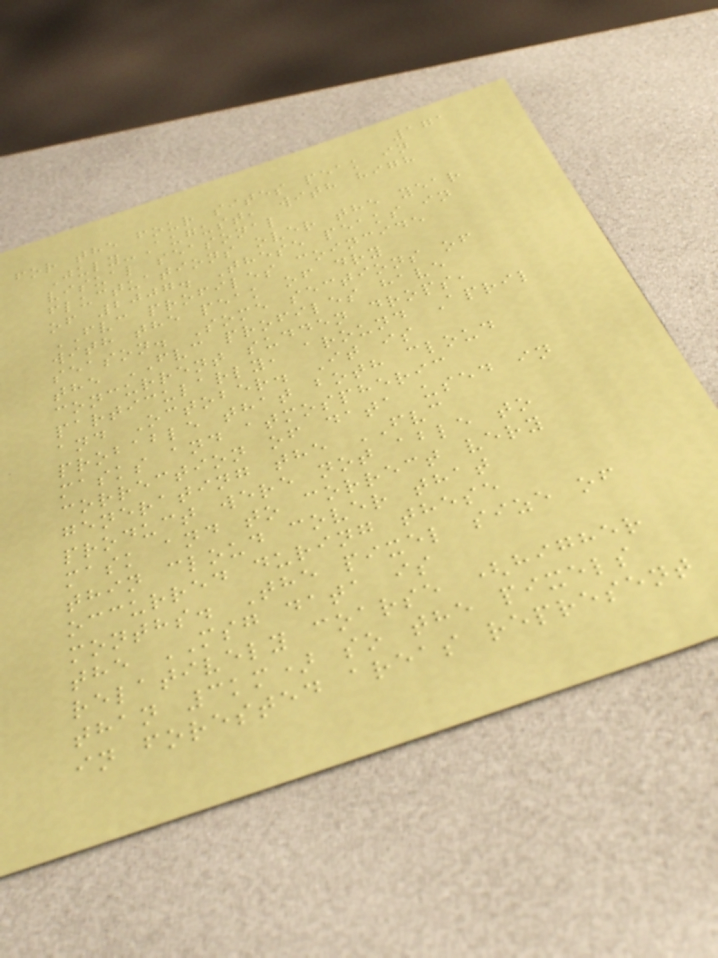171
for the four sites peak in
July-August, with high
visual seasonal
fluctuations over the year
of 2007. These peaks in
FVC profiles coincide
with the peak of dry
season. Some sections of
the FVC profiles have
concurrent sudden drops,
particularly, around April
and October. It is
probable that both cloud
masks and atmospheric
correction of data used in
generating the FVC
product were not able to
mask and to correct very
thin cloud cover that
occurred during these
months. The pixel size of
the MSG data is
relatively coarse (higher
than 3km) so the pixels
in forested areas represent
